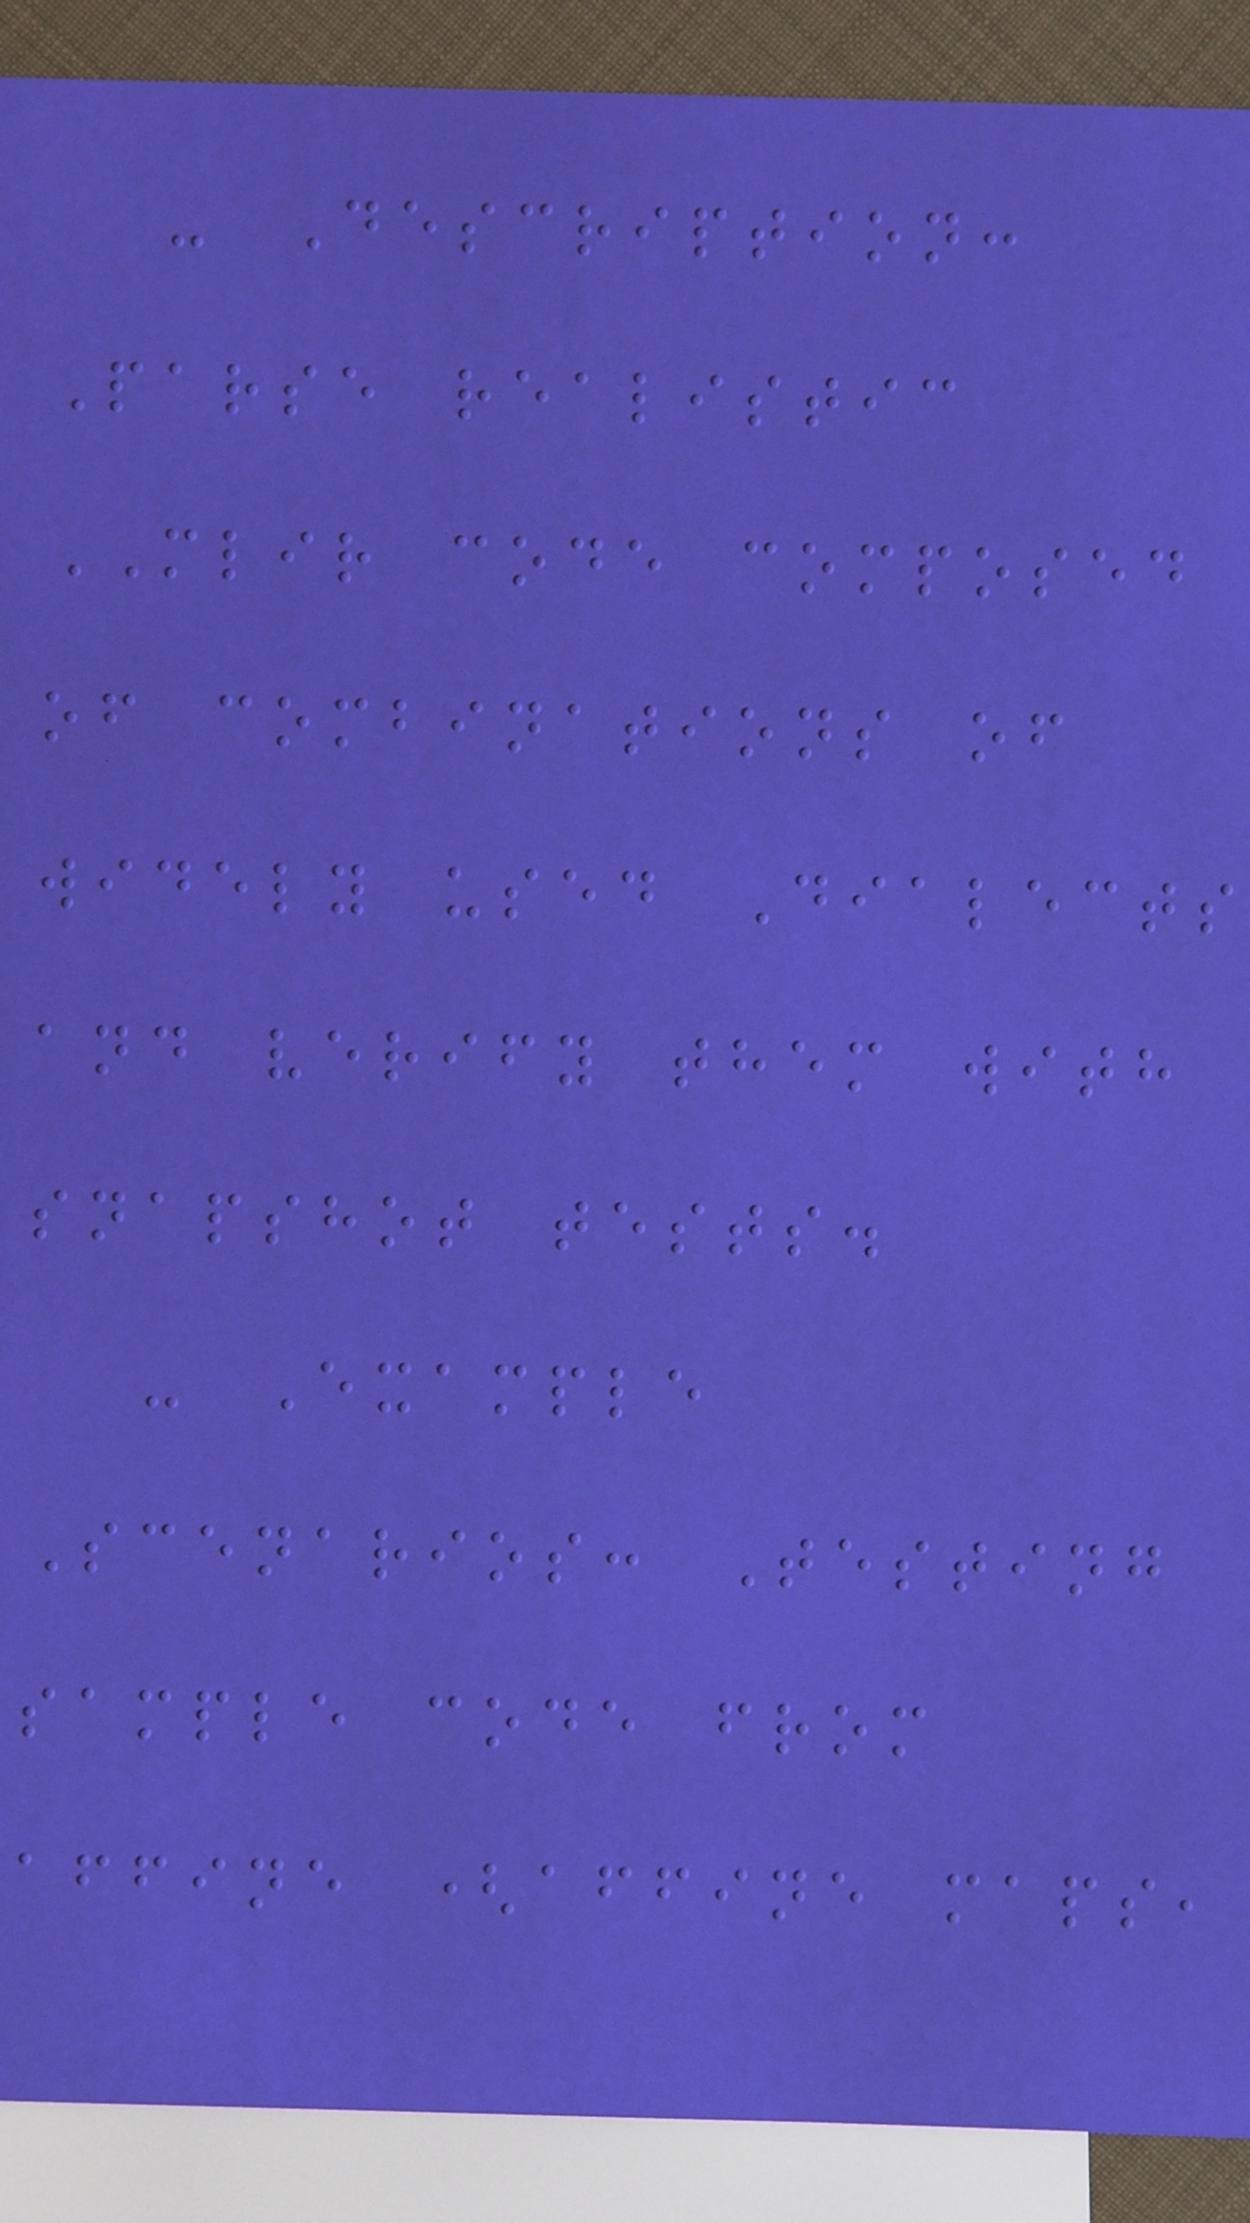- Description:
Parse realistic
MLIR code composed
of combinations of
widely used Dialects
and verify them with
snapshot tests.
- Example
Scenarios: Testing
sample code from
affine (affine maps,
